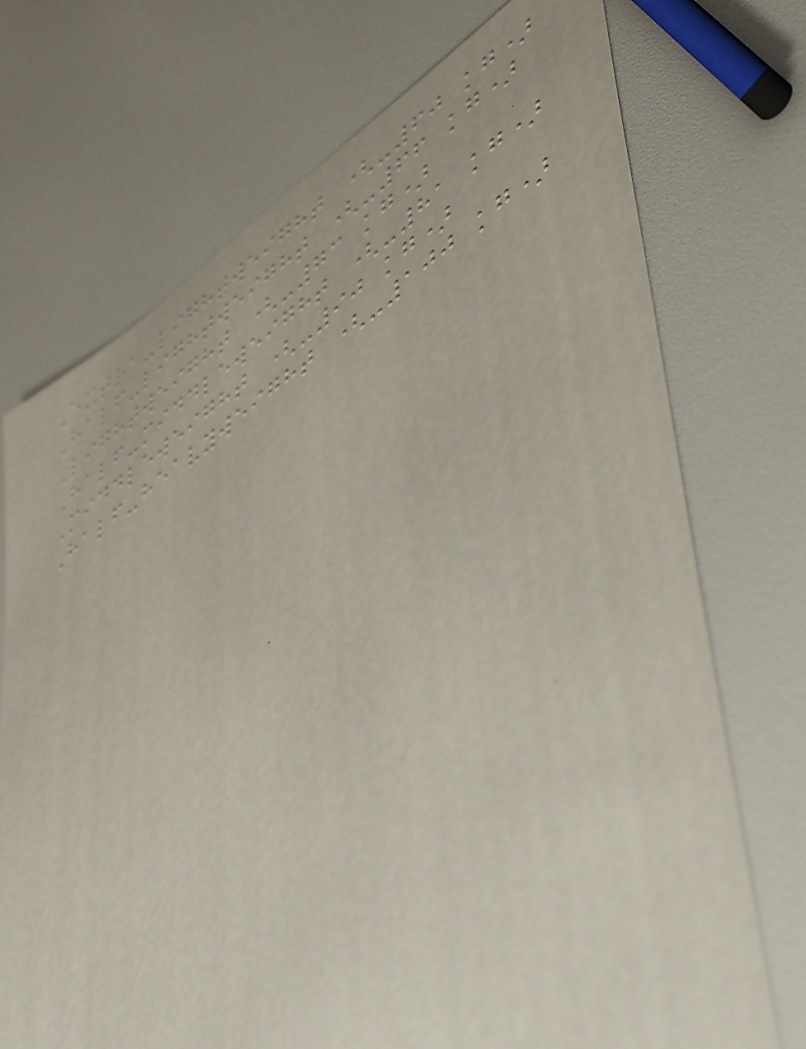Extra-lightweight (-60 kg)
Half-lightweight (-66 kg)
Lightweight (-73 kg)
Half-middleweight (-81 kg)
Middleweight (-90 kg)
Half-heavyweight (-100 kg)
